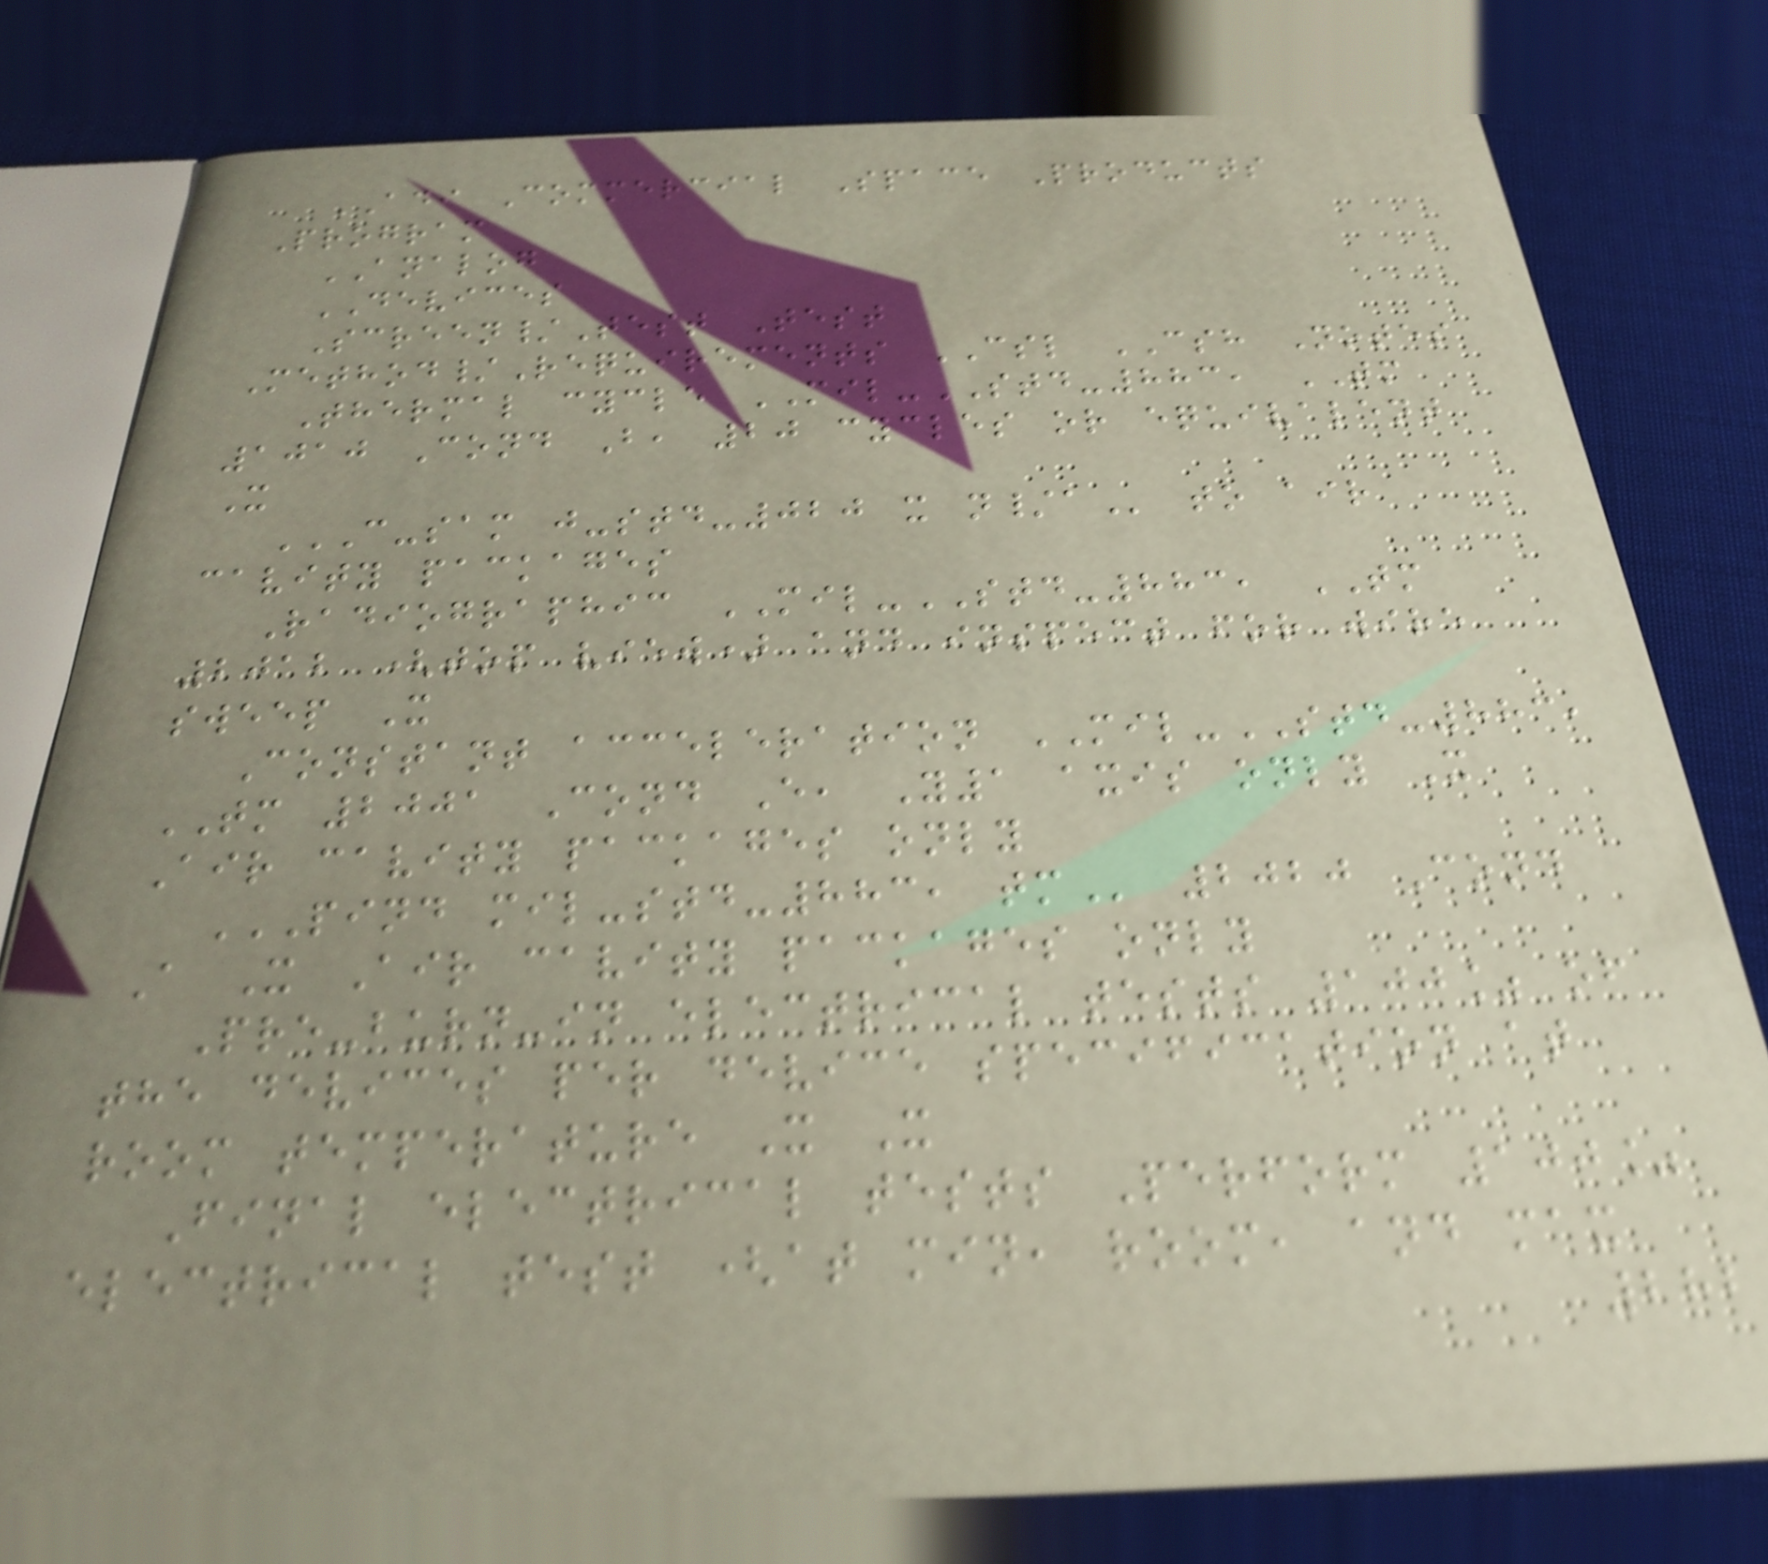ADI Commercial Space Products
Program
ANALOG
DEVICES
Screen/Test Test
Method/Requirements CSL CSH Notes
Thermal cycle MIL-STD-883, TM
1010 Cond B, 20 cycles or equivalent
X
C-SAM J-STD-020 X N/A to air
cavity packages
Radiographic MIL-STD-883, TM
2012 (top view) and inspect for wire
sweep X
Constant acceleration MIL-STD-883,
TM 2001 Cond E, Y1 axis only X
Air cavity packages only
PIND MIL-STD-883, TM 2020 Cond
A X Air cavity packages only
Pre-burn-in electrical tests 100% of
the devices per device specification at
room temperature X X
Final electrical tests Perform 100%
electrical test (at min, room, and max
282
